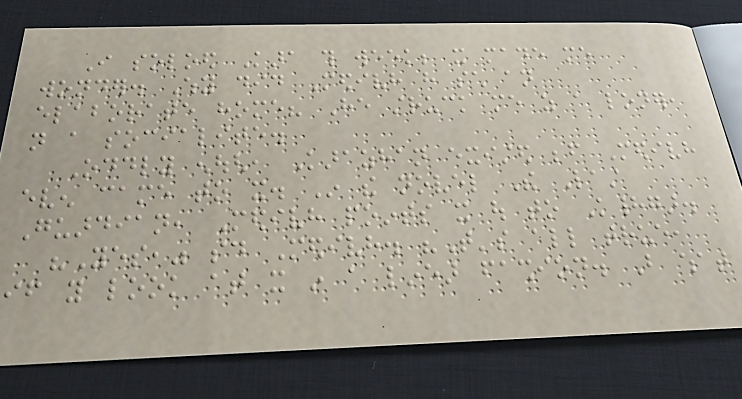I soloed Kara this week; it made me
wonder. Why did Medivh have such an
elaborate home? He struck me as a loner,
not a socialite.
Oddly enough, Karazhan existed before Medivh
even came to it. In the novel The Last
Guardian, Medivh points it out to Khadgar.
"Yes," said Medivh. "That's all true,
if you look at it in a linear fashion. But what
